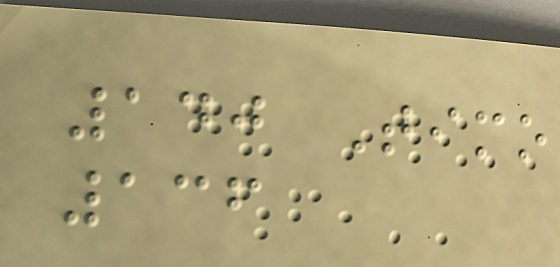140 Timo
136
